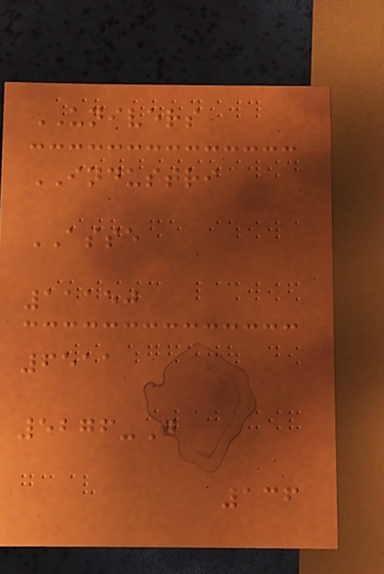UNIVERS
INDUSTRI
ASSE
11150
6511
5276-G
136
